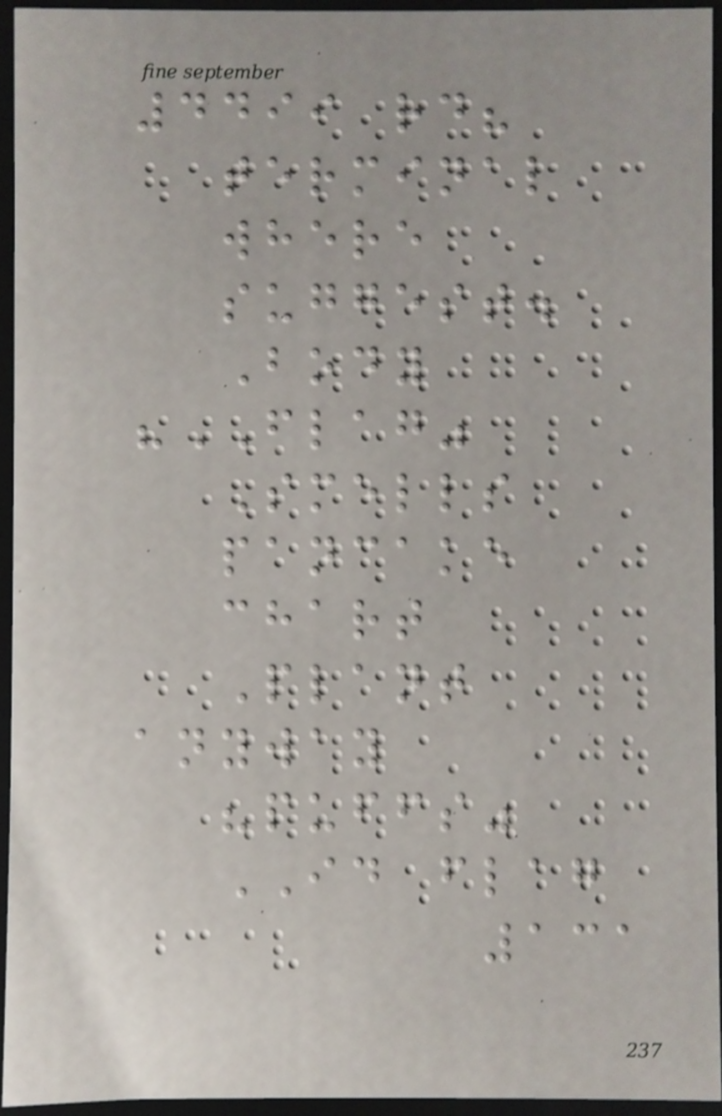4499 rd?
terminal
where
suggest.
Body
"FLAG"
Smells
pancake
chart
Plant
anyway
"puffs"
ID flag
131
